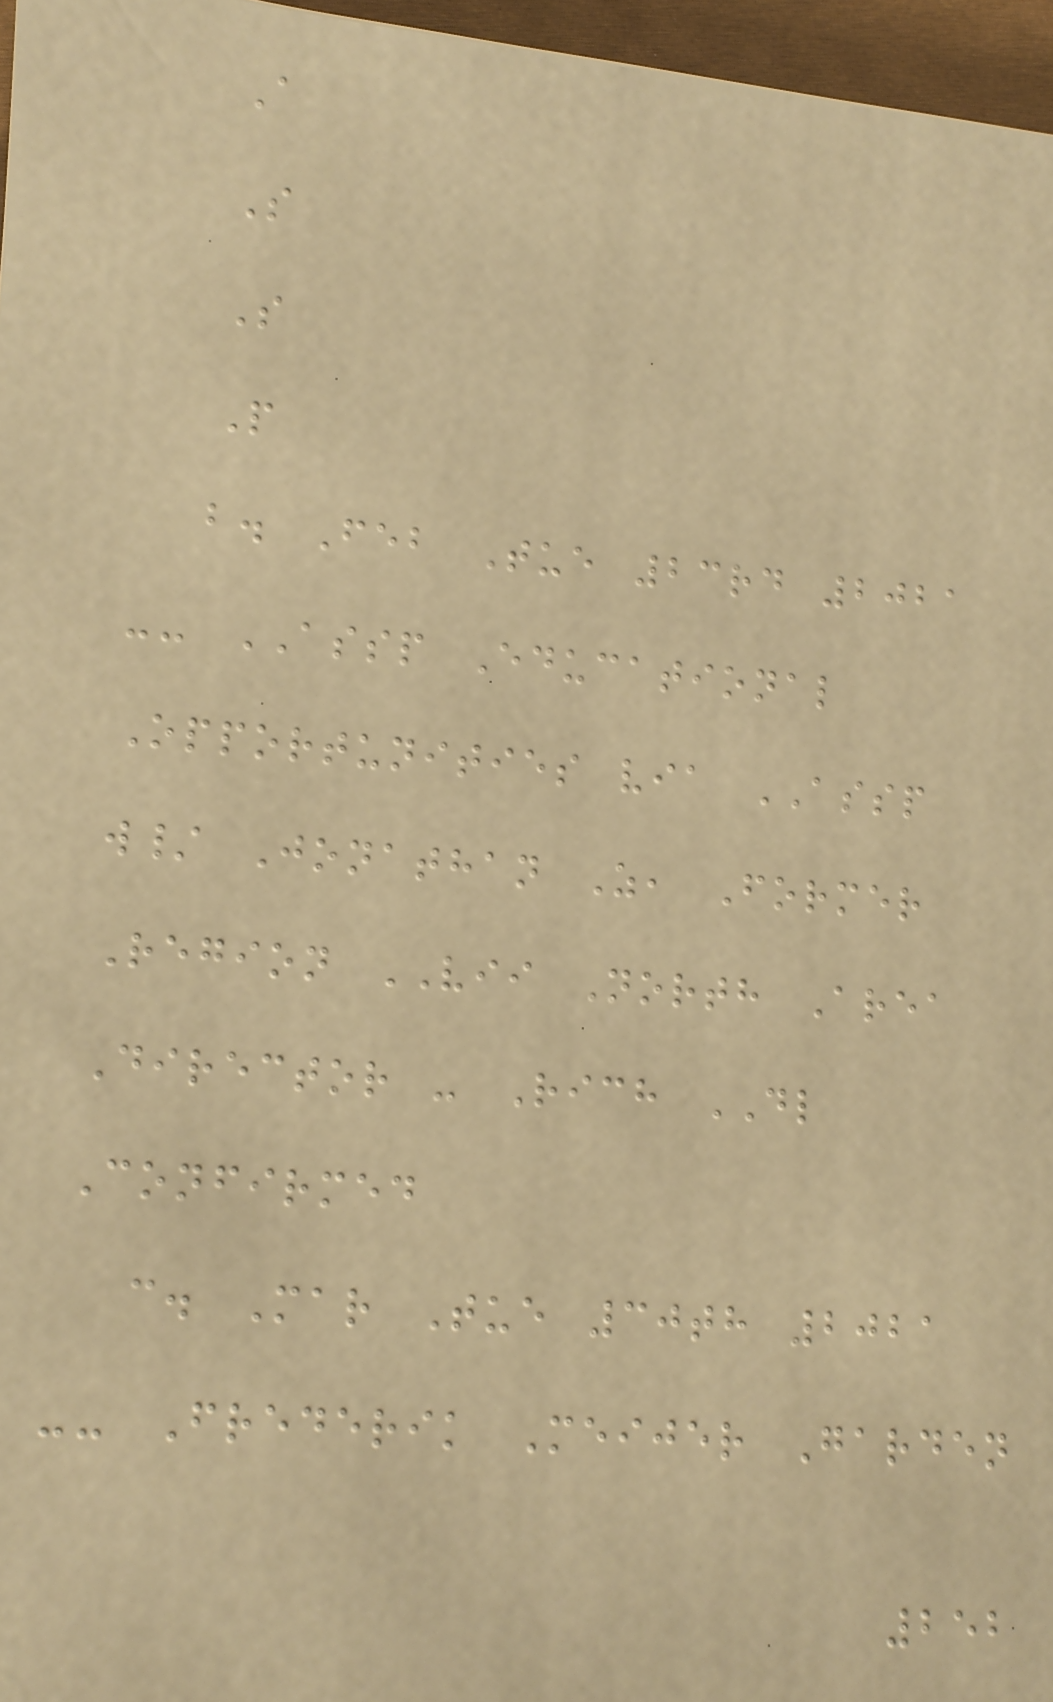A
S
S
P
b. Feb Tue 23rd 2021
-- ASSP Educational
Opportunities via ASSP
w/ Jonathan Z, Former
Region VII North Area
Director - Rich DL
Confirmed
c. Mar Tue 30th 2021
-- Frederik Meijer Garden
252
